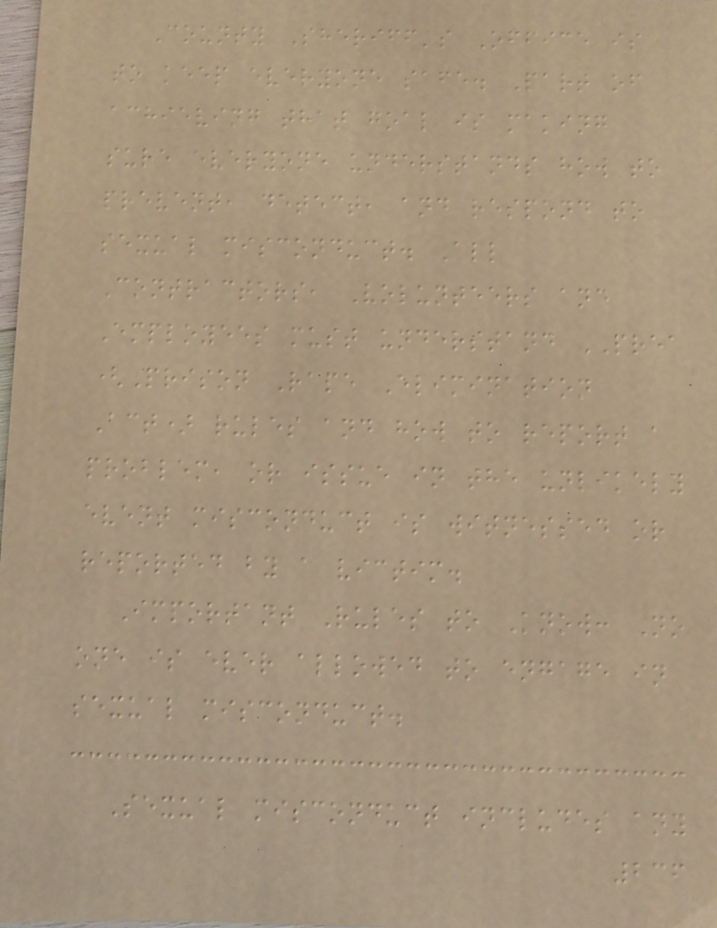County Sheriff's Office is
to keep everyone safe. Part of
achieving that goal is making
sure everyone understands how to
prevent, detect, and respond to
sexual misconduct. All
Contractors, Volunteers and
Employees must understand PREA
(Prison Rape Elimination
Act) rules and how to report a
problem, or issue in the unlikely
event misconduct is witnessed or
reported by a victim.
Important Rules to Know: No
one is ever allowed to engage in
sexual misconduct.
Sexual misconduct includes any
236
